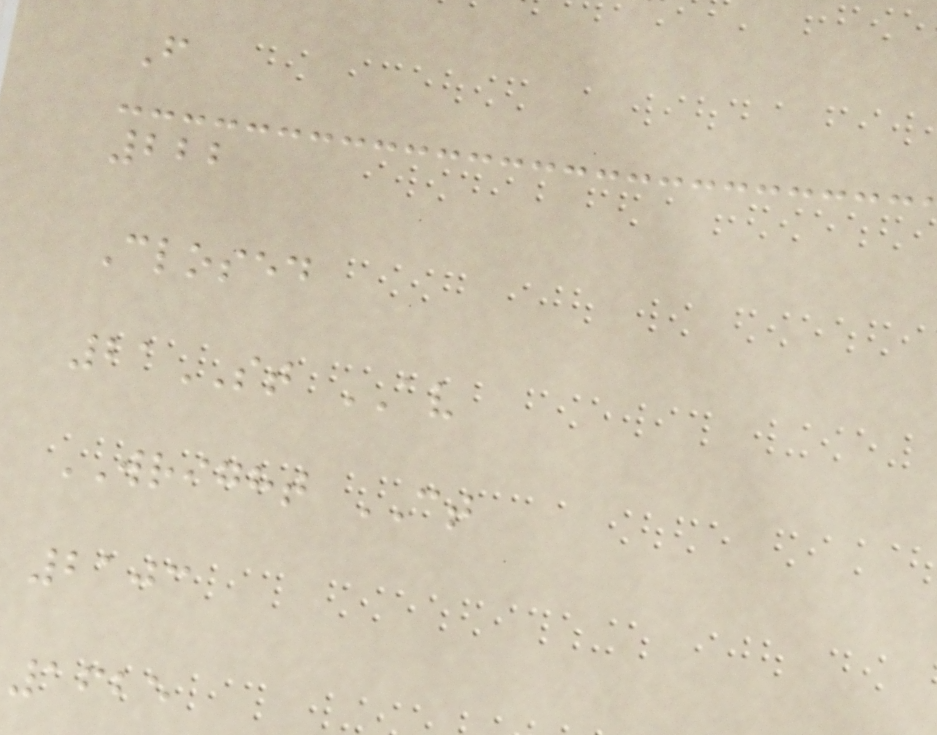F
222
Closed
21ST AV
WRIGHT CT
2103
1625
